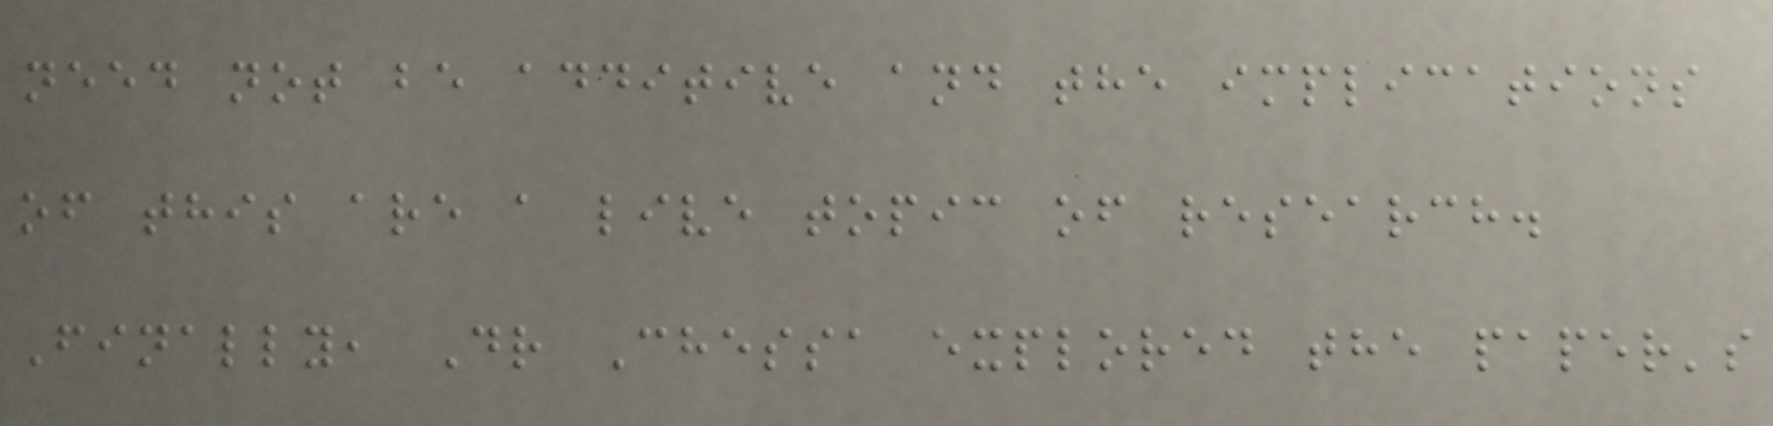need not be additive and the implications
of this are a live topic of research.
Finally, Dr Chessa explored the paper's
